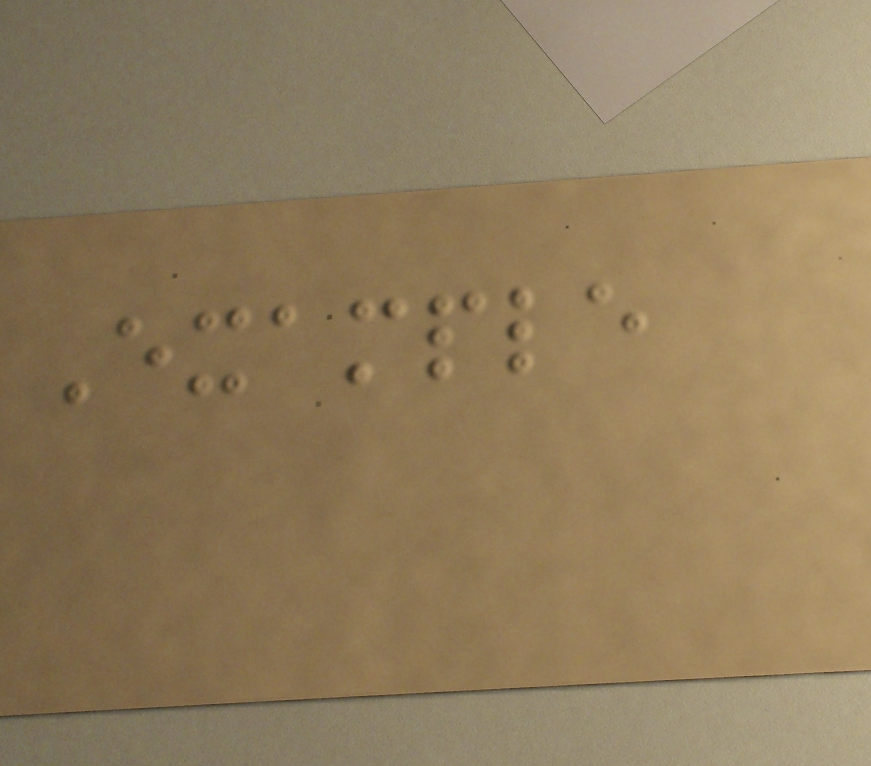Example
